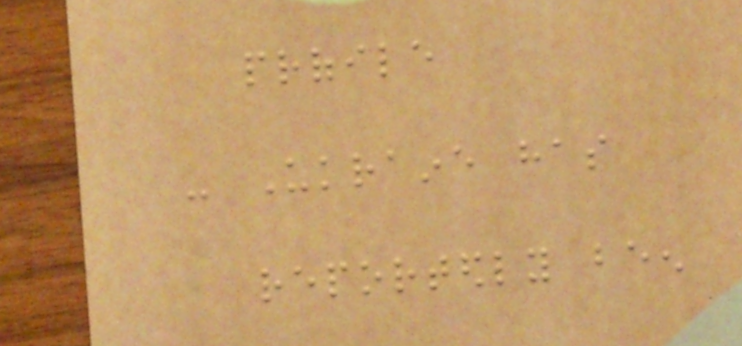profile
- Ukraine has
reportedly been
